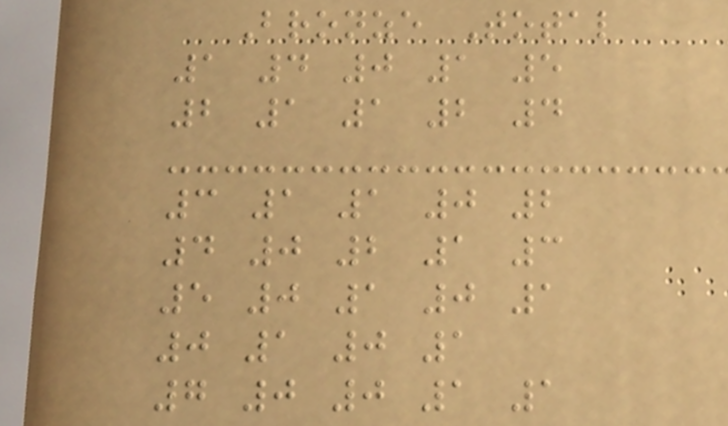Bronze Total
1 4 0 1 5
2 1 1 2 4
3 1 1 0 2
4 0 2 1 3
5 0 1 0 1
0 1 0 1
7 0 0 1 1
